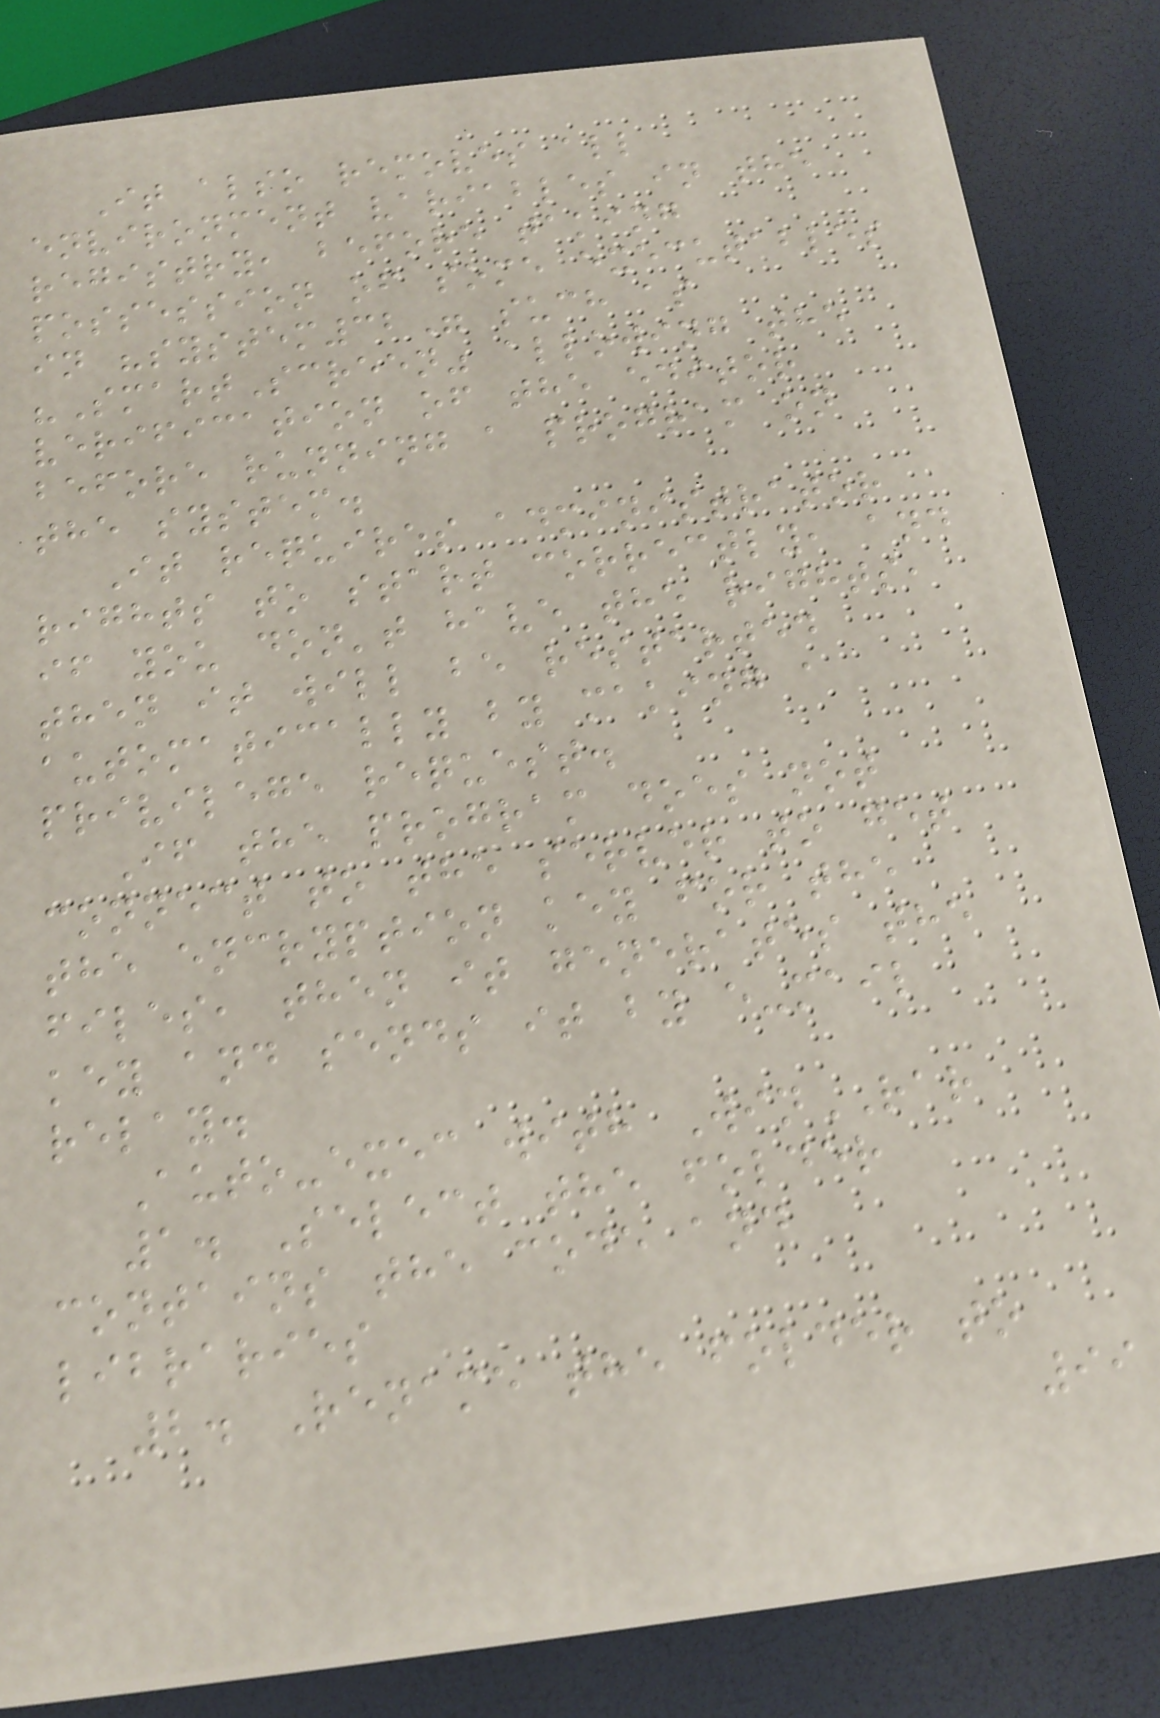It also removes all
environment variables in the
registry, before taking
possession of some executables
in "system32" such as
"SmartScreen" allowing the
verification of the editor
before running a program on
the system.
It requires administrator
rights to start correctly, and
if you don't have the rights,
then it will be restarted
automatically by making a
privilege request.
If the program does not
connect to the server to get
the encryption key for the
files, then it generates the
key and sends it by e-mail
relay.
Auto-exec with WinRAR
1. Select the folder
contains the code and
libraries
2. Rename the folder to
99
